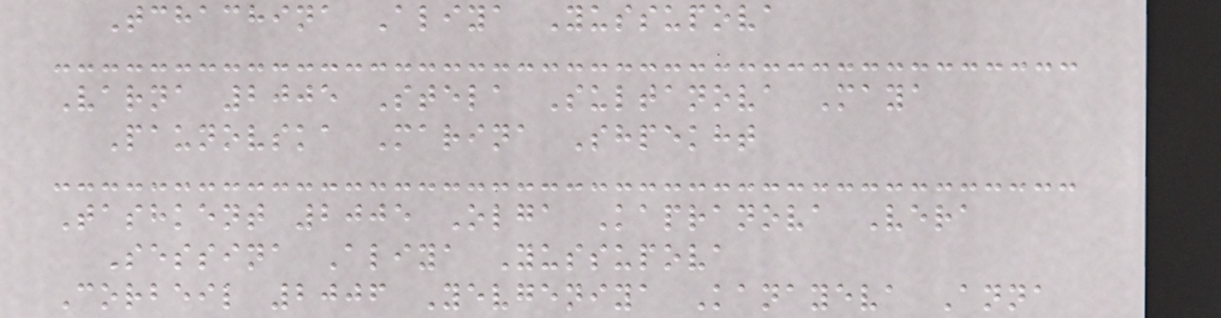Tchachina Aliya Yussupova
Varna 2005 Stela Sultanova Maya
Paunovska Marina Shpekht
Tashkent 2005 Olga Kapranova Vera
Sessina Aliya Yussupova
Corbeil 2006 Yevgeniya Kanayeva Anna
